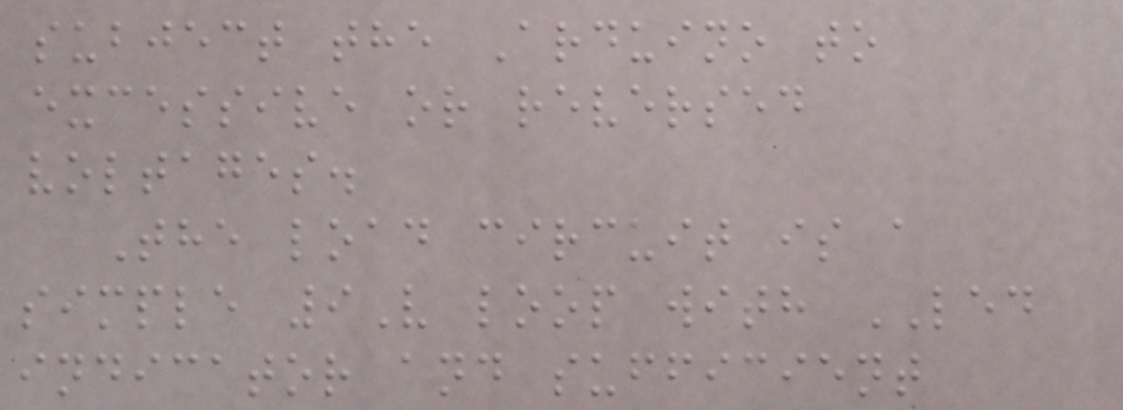subject the Arduino to
excessive or reversed
voltages.
The load circuit is a
simple 9V loop with LED
indicator and sufficient
